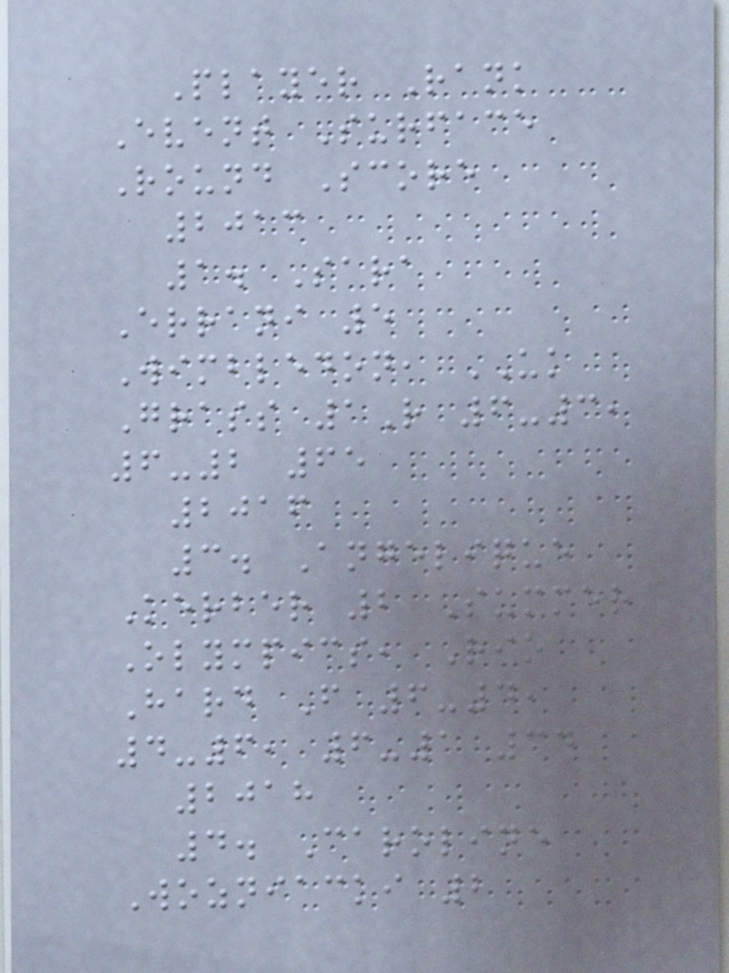Player Rank
Event Surface
Round Score
2013
1. Sara
Errani 5
Wimbledon, UK
Grass 1R 6-3,
6-2 65
2016
3. Angelique
Kerber 2 Summer
Olympics, Rio
Hard F 6-4,
4-6, 6-1 34
2018
4. Caroline
Wozniacki 2
